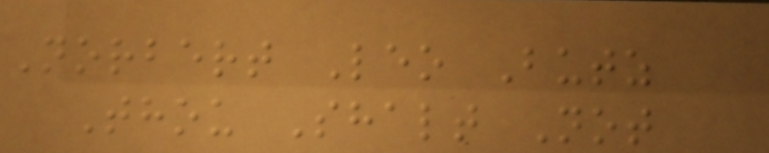Norbert Leo Butz
Thou Shalt Not
